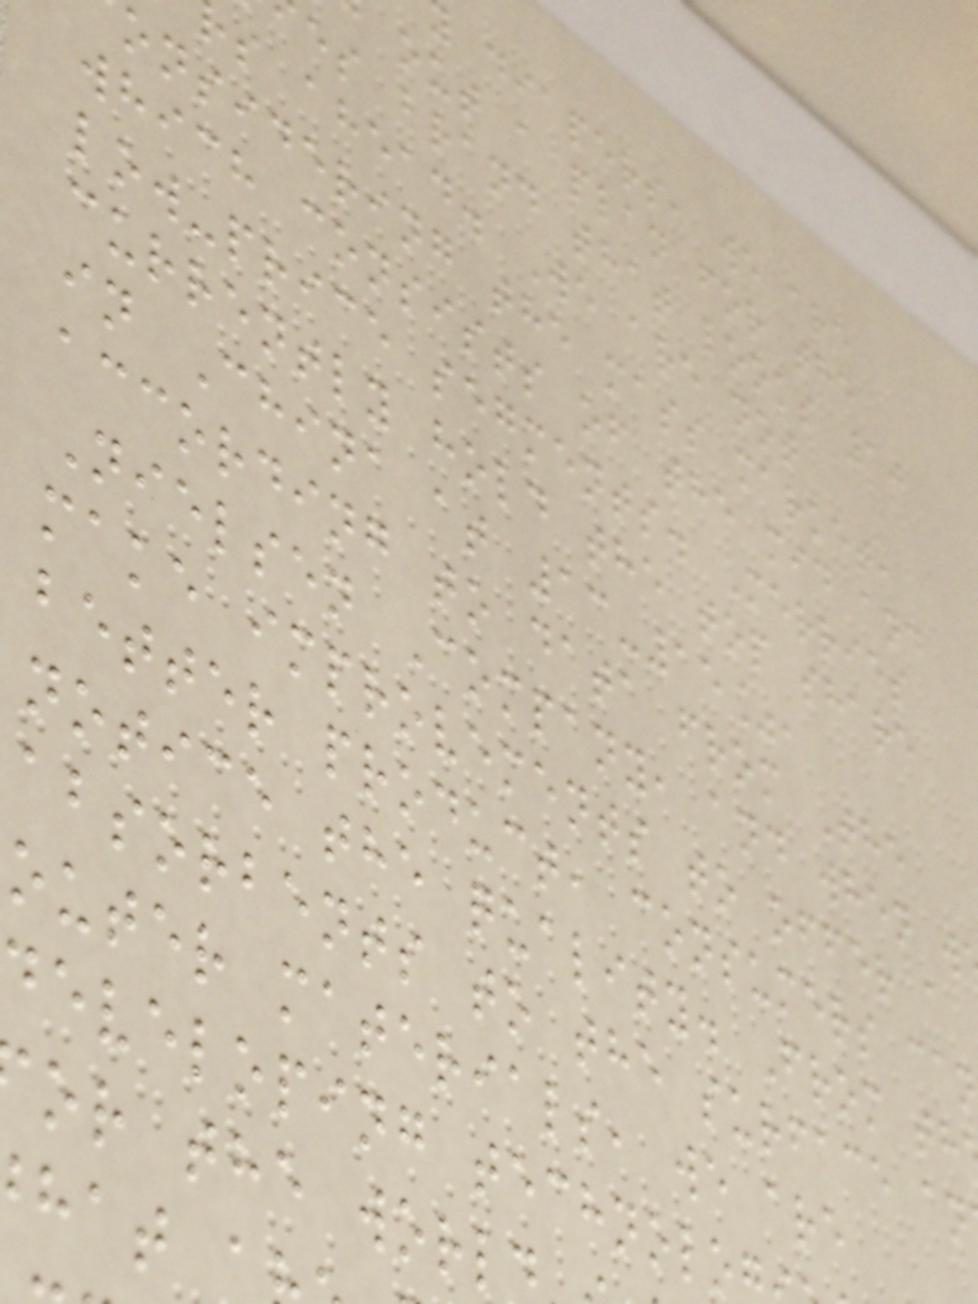diapers, we are
out a plan for the
es brand that looks 10
s ahead. We are not
onsidering the mass market,
which consists of the mid and
low-price segments. Merries
currently hold the top share
in China at 13-15%,
according to data from The
Nielsen Company, and when w
make improvements to offer a
better product, consumers can
notice the quality. From th
absorbents to the surface an
outer materials, we are
eveloping technolo
or the worl
